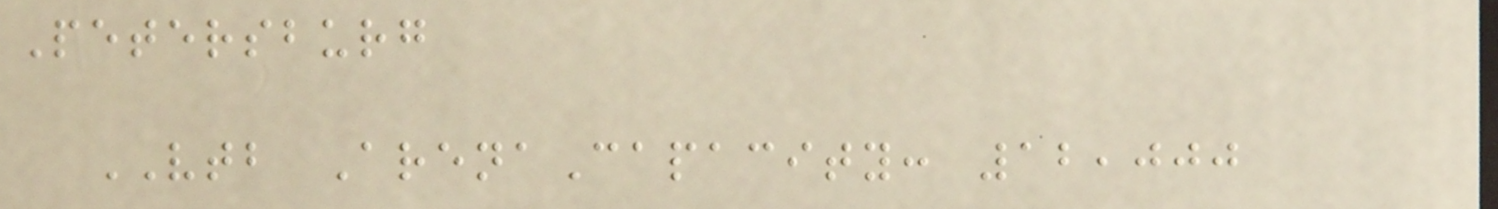Petersburg
VTB ArenaCapacity: 12,000
